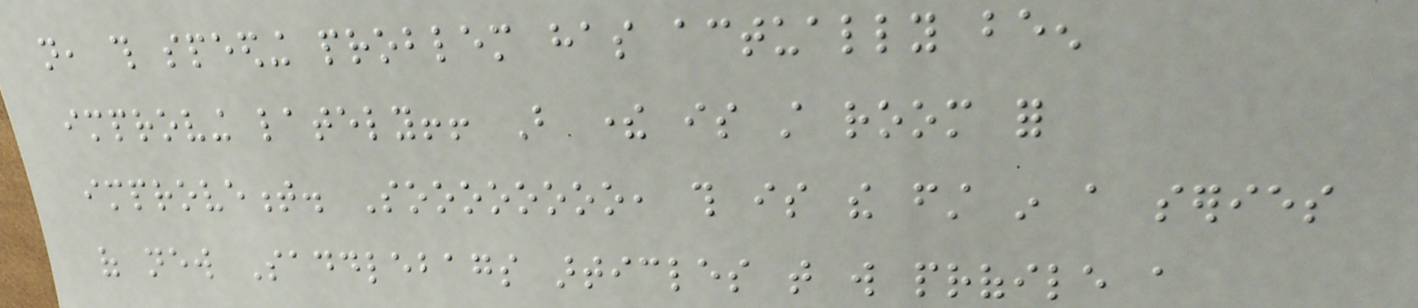not, this speeding problem has actually been
improving lately!! But there is still room for
improvement. Soooooooo, this is the first in a series
of new Saddlebags articles that will profile a
